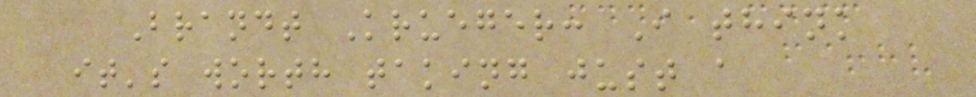Brandt Krueger: I think
it's worth taking just a
